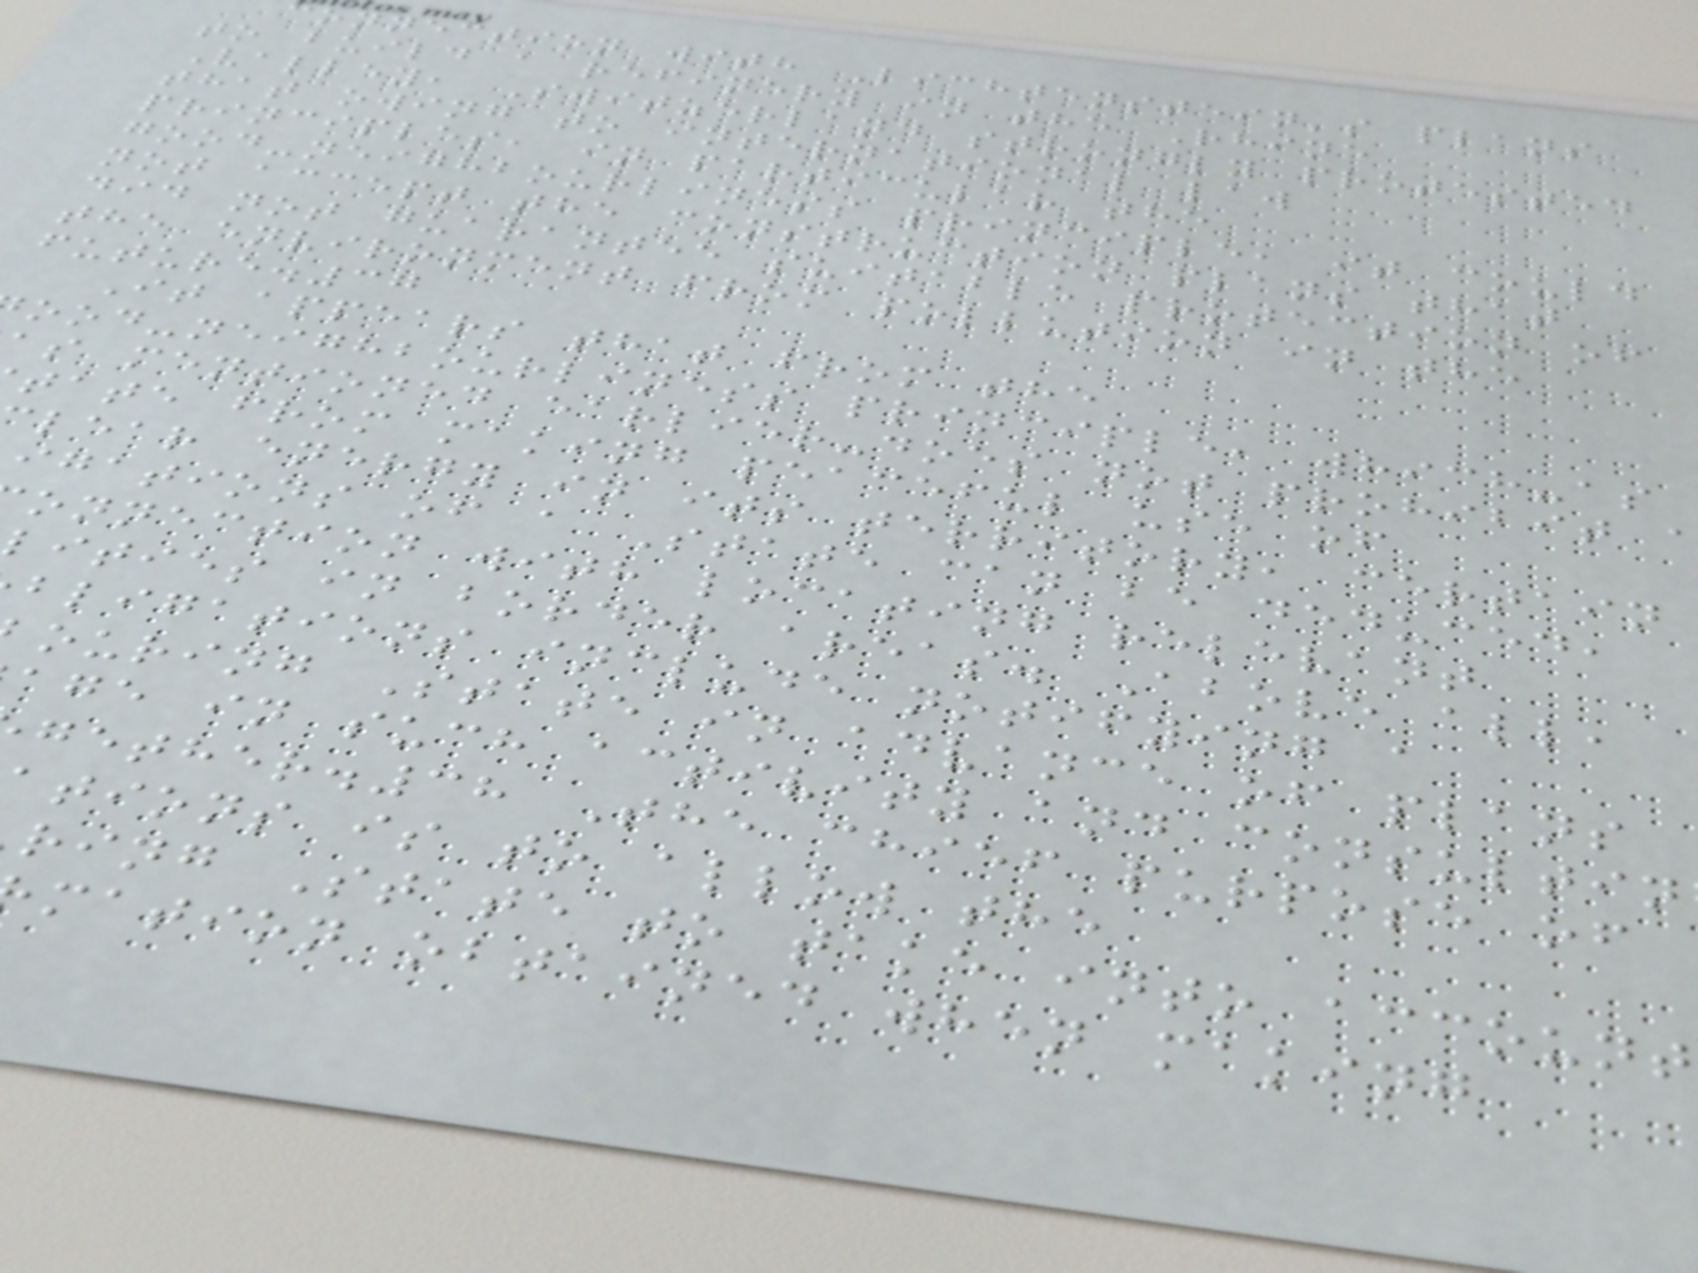connection with Lichtenstein's plans
to build a refinery in the Rhine
Valley, Switzerland strongly protested
that owing to international law
principles, in particular the
good-neighbourliness principle, it could
not accept the construction plans that
did not guarantee suitable protection of
the environment from pollution in the
future.37
It appears that from the
ood-neighbourliness principle, which-as
as mentioned earlier-does not prohibit
tate from making peaceful use of
lear energy in its territory, certain
igations of a State can be deduced,
onnection with locating relevant
lities in border areas. Above all,
bligations include notifying a
ouring State in advance of plans
age in such activity and consultin
gether.38 The chief purpose of
ations is to allow the
ring State to take into account
mation obtained when making
